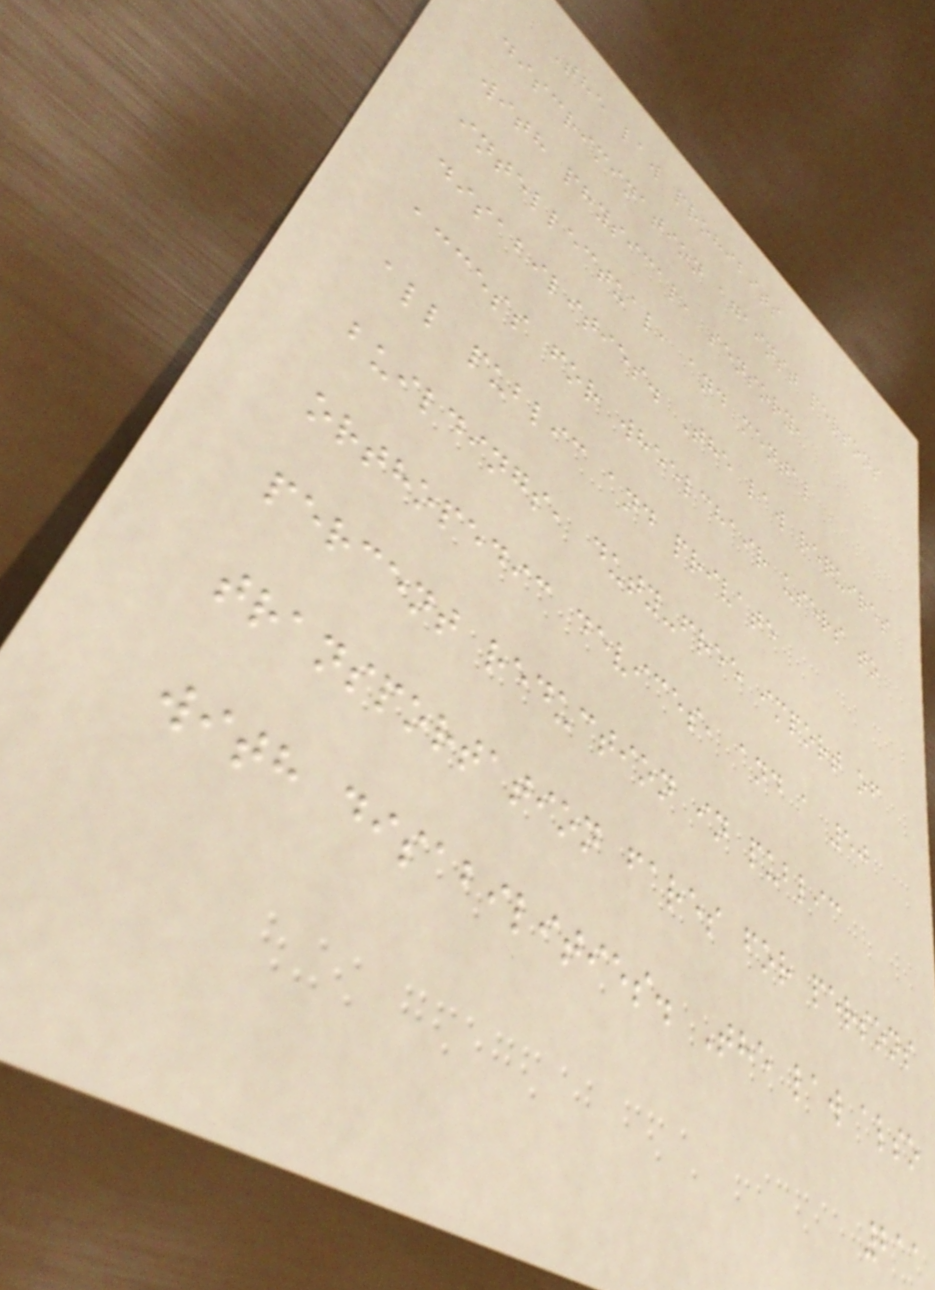The law prohibits
discrimination against persons
with physical, sensory,
intellectual, and mental
disabilities. The law requires
access for wheelchair users to
all public and private
buildings, duty-free import of
orthopedic devices, and a 50
percent reduction in public
transportation fares for persons
with disabilities. The law also
211
